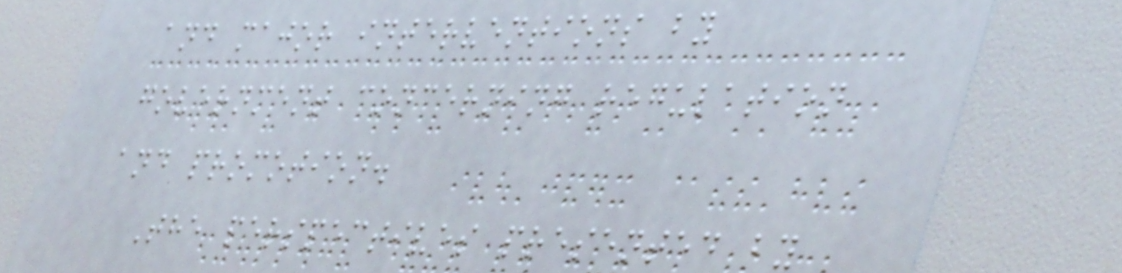and major interventions by
government concerning regulation
and promotion.
The perspectives presented by
